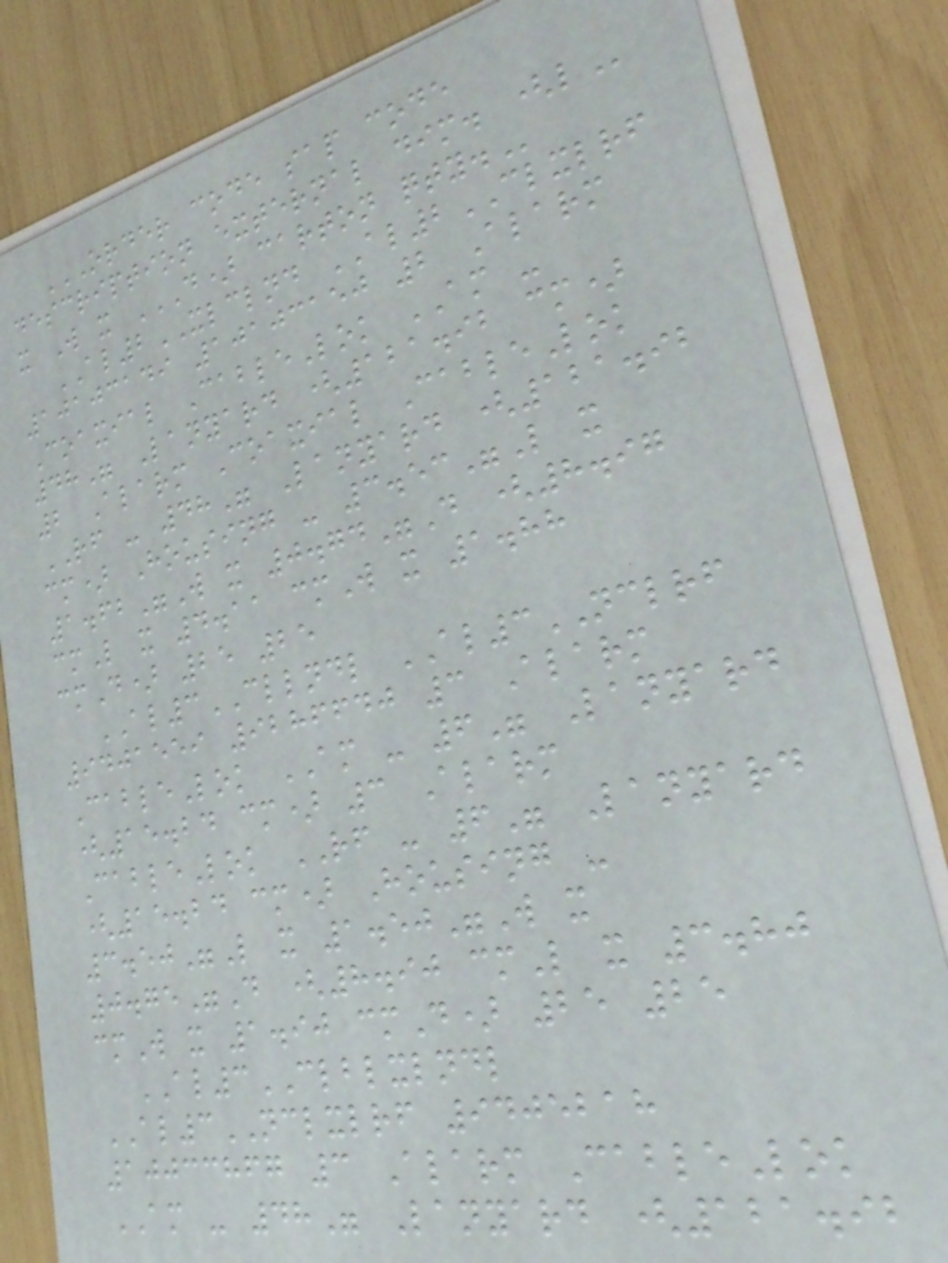ORDER CODE SAP CODE
DESCRIPTION EXTERNAL DIM. (L
x W x D) CARTON QTY.
AL2XLCLND AL2CLXLRF
10103149 10103150 2 Alarm
Coaxial CableLok AM -
48" Lanyard (121.92 cm)
2 Alarm Coaxial CableLok
RF - 48" Lanyard (121.92
cm) Housing - 3.53"L x
1.62"W x 0.74"D (8.97
cmL x 4.11 cmW x 1.88
cmD) 25 25
AL3CLLNDL AL3NCLRF
9401559 9286640 3 Alarm
CableLok AM - 6" Lanyard
(15.24 cm) 3 Alarm
CableLok RF - 6" Lanyard
(15.24 cm) Housing -
3.50"L x 1.50"W x
0.75"D (8.90 cmL x 3.80
cmW x 1.90 cmD) 25 25
AL3CLBLXLNDL
AL3NCLXLRF 9405218
10033867 3 Alarm CableLok
AM - 48" Lanyard (121.92
